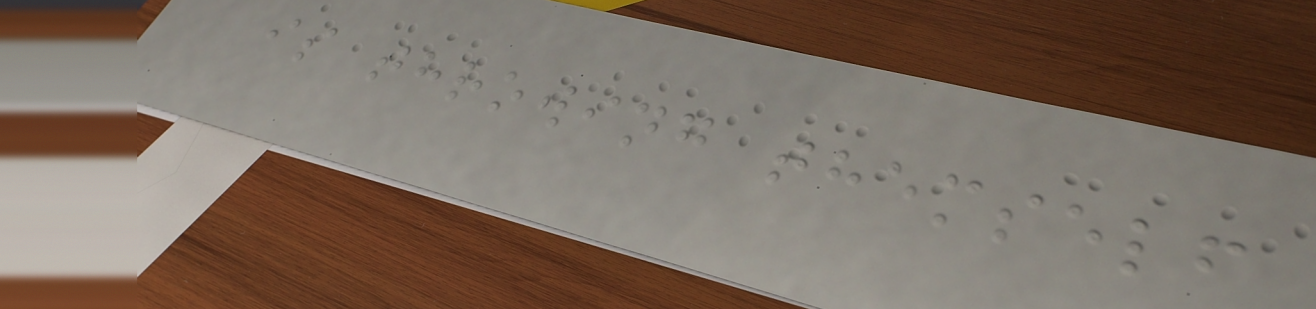is throwing themself
